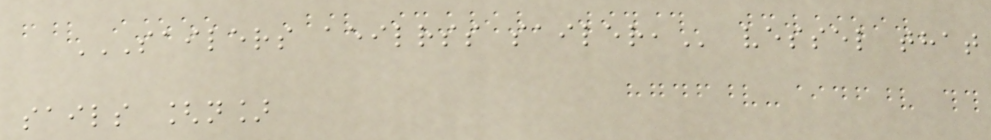SAILERS AEILRSS SAILER, vessel that
sails [n]
